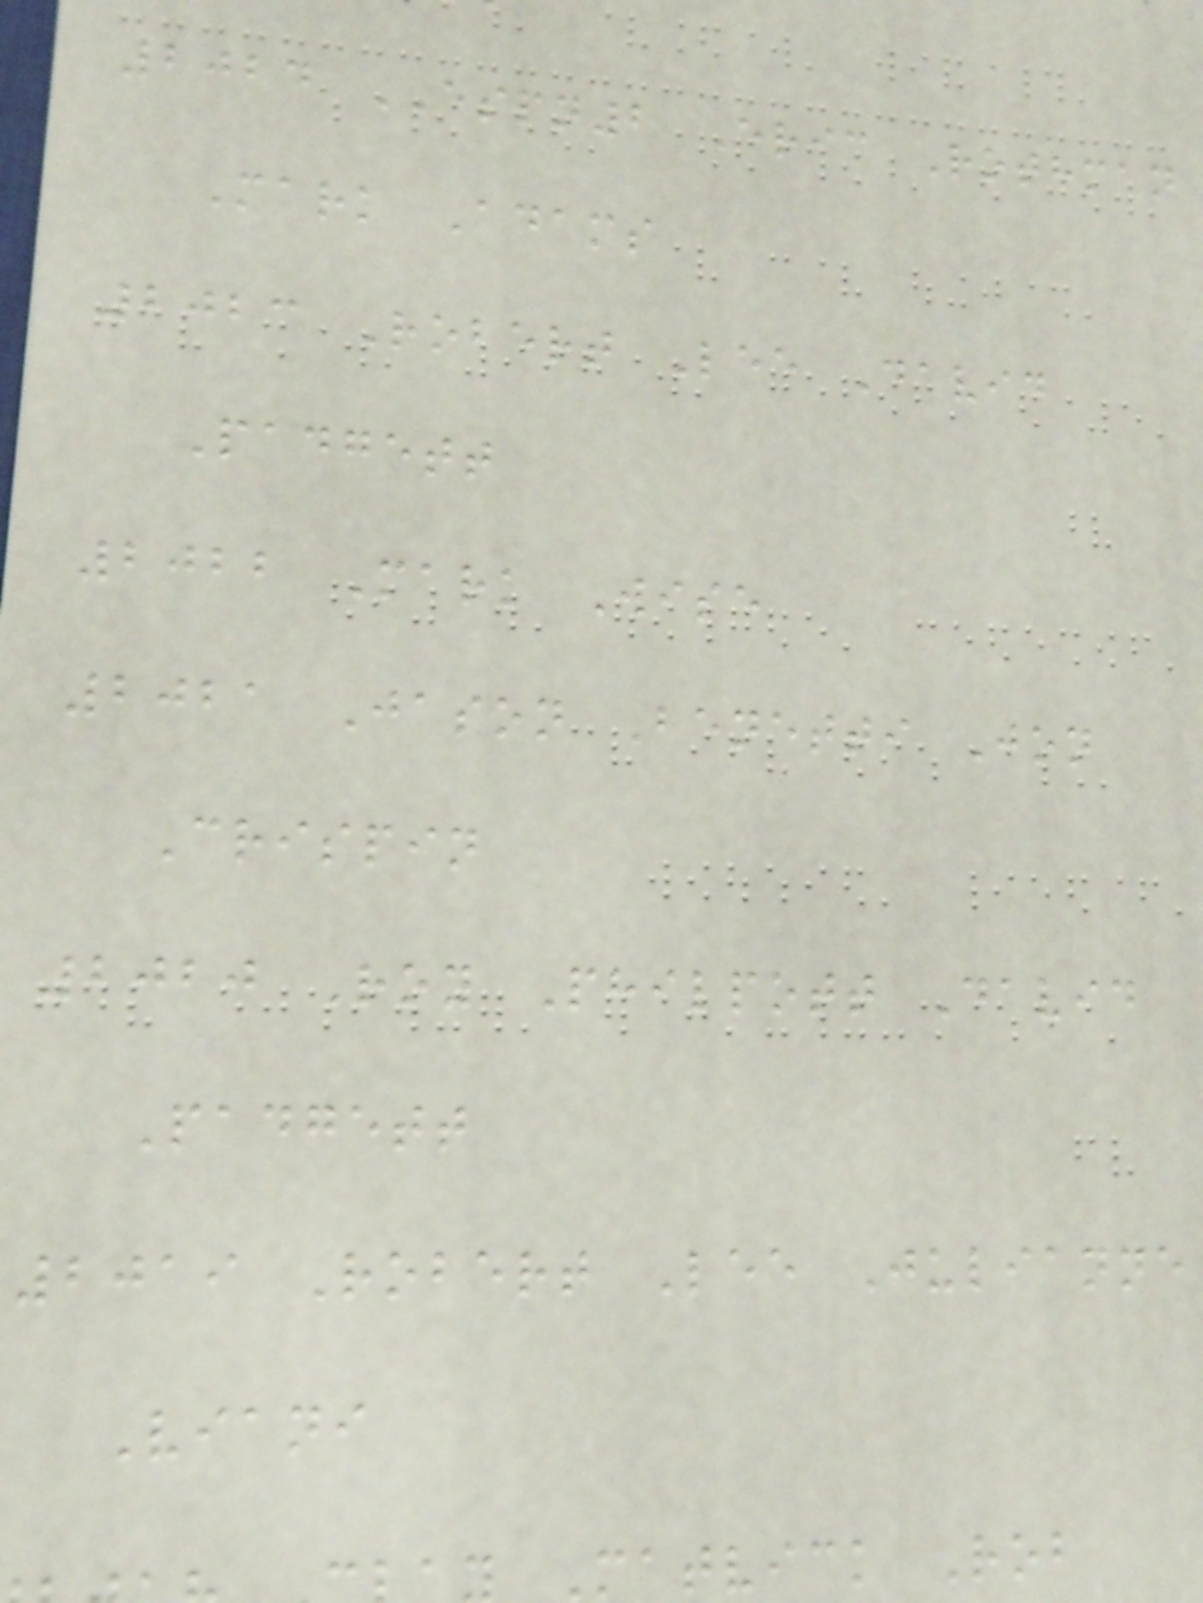2024 ESPN2 Eric Rothman
Mark Adams
2023 Robert Lee David
Padgett
2022 Mark Wise
2021 Jason Benetti Jon
Crispin
2020 Roy Philpott David
Padgett
2019 Robert Lee Julianne
Viani
Matvick Rob
